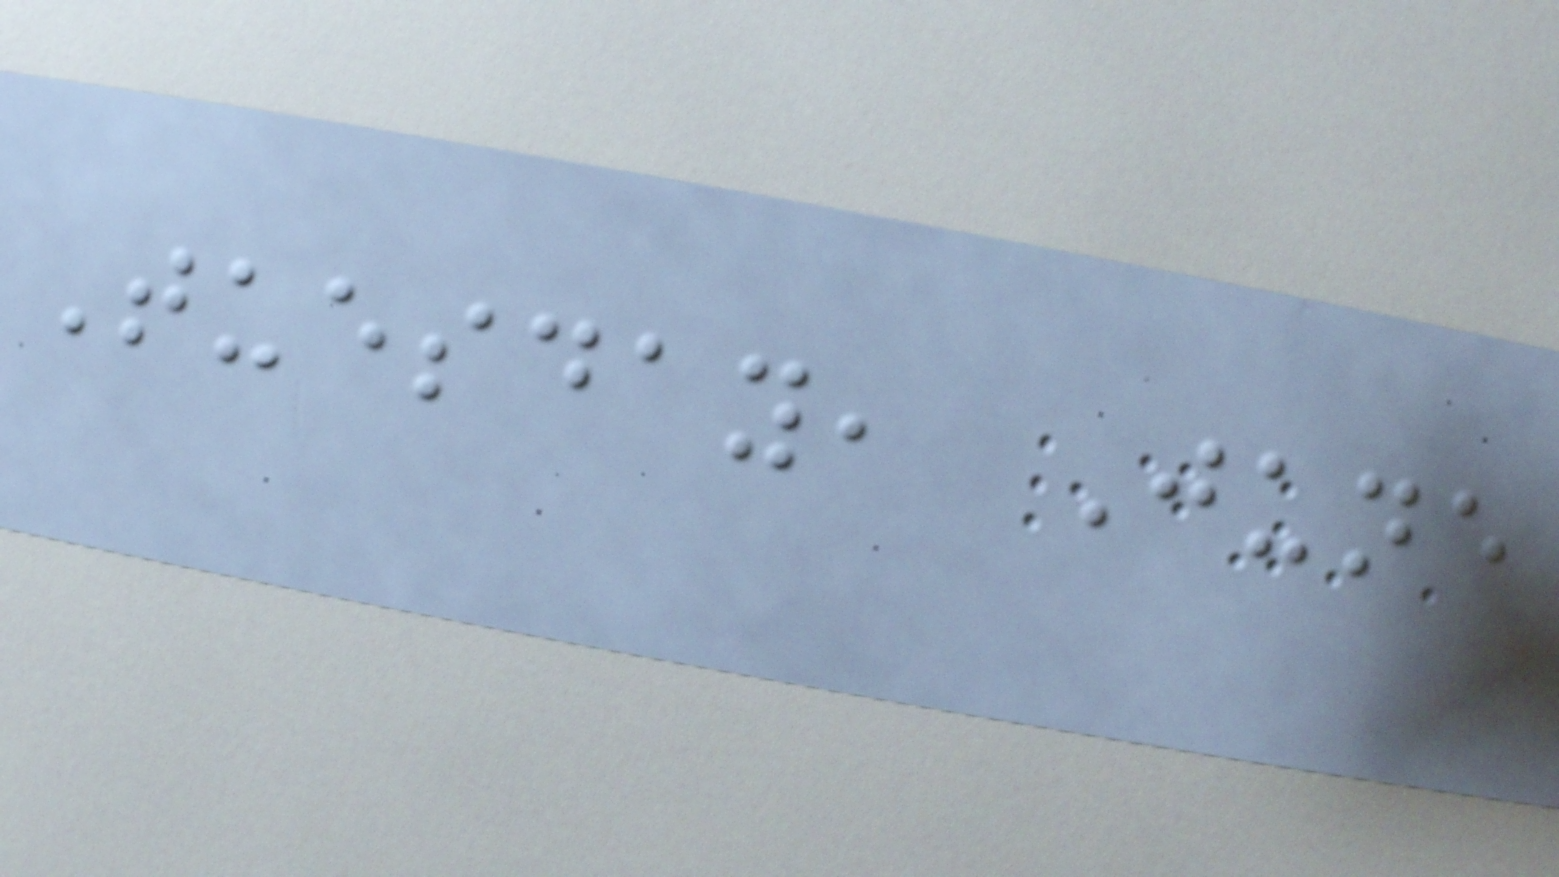Tuesday, June
